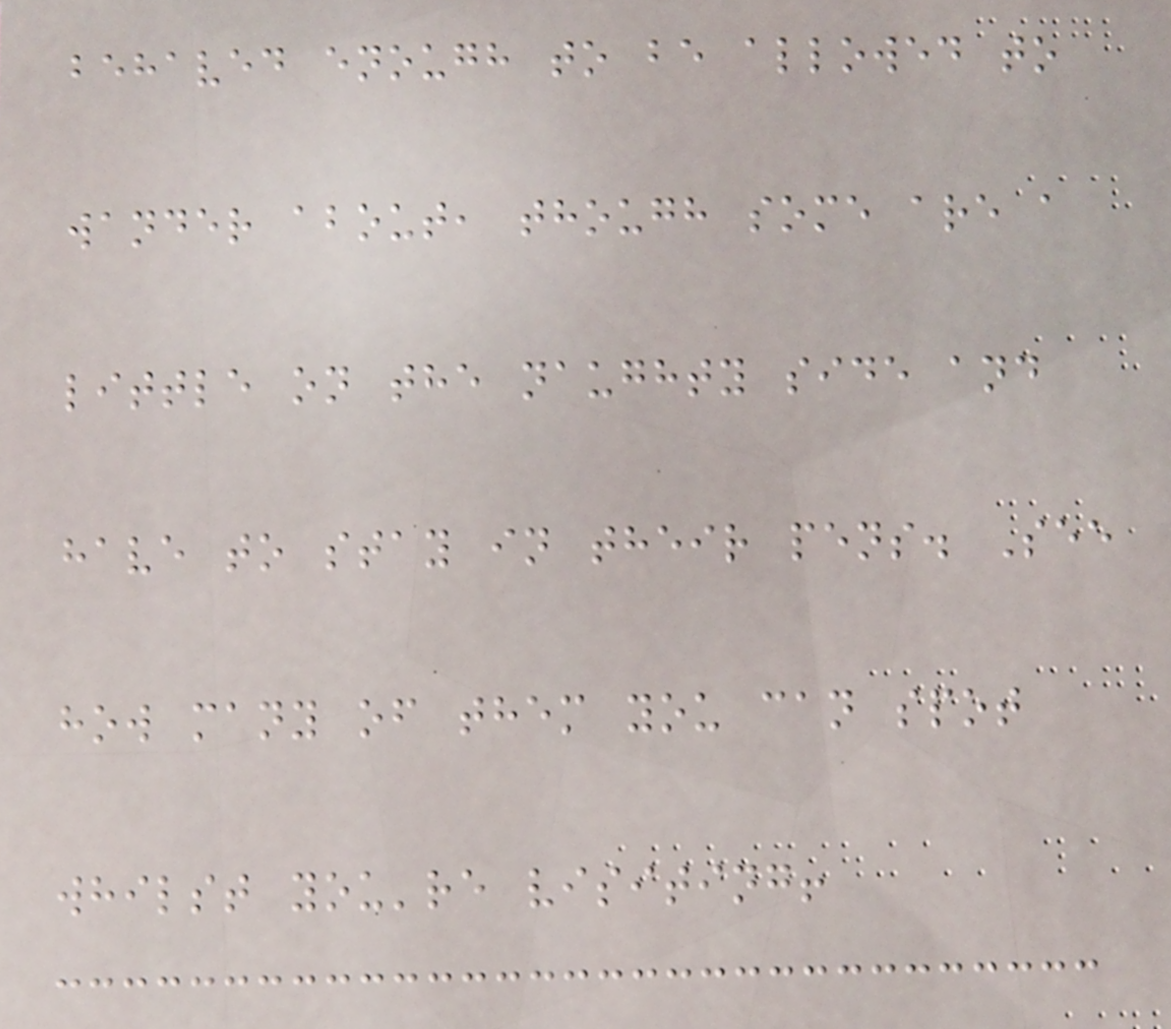behaved enough to be allowed to
wander about, though some are a
little on the naughty side and
have to stay in their pens. See
how many of them you can spot
whilst you're visiting!
